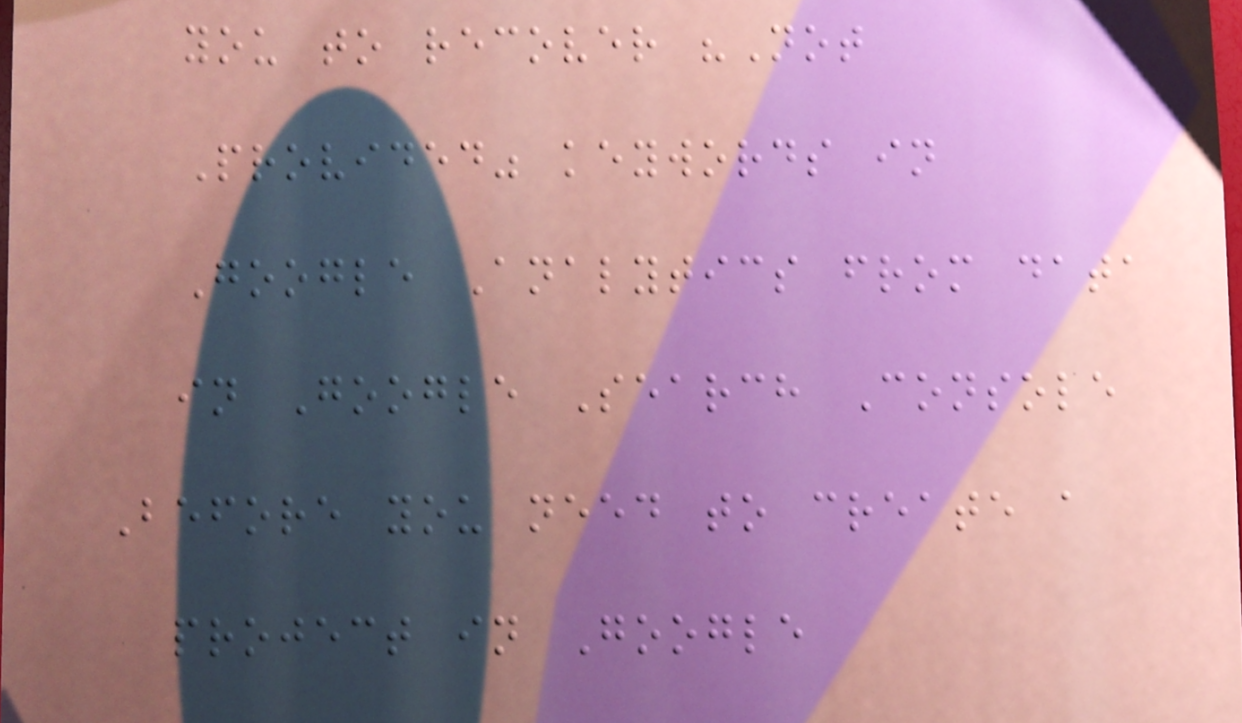you to recover "Not
Provided" keywords in
Google Analytics from data
in Google Search Console
Before you need to create a
project in Google
